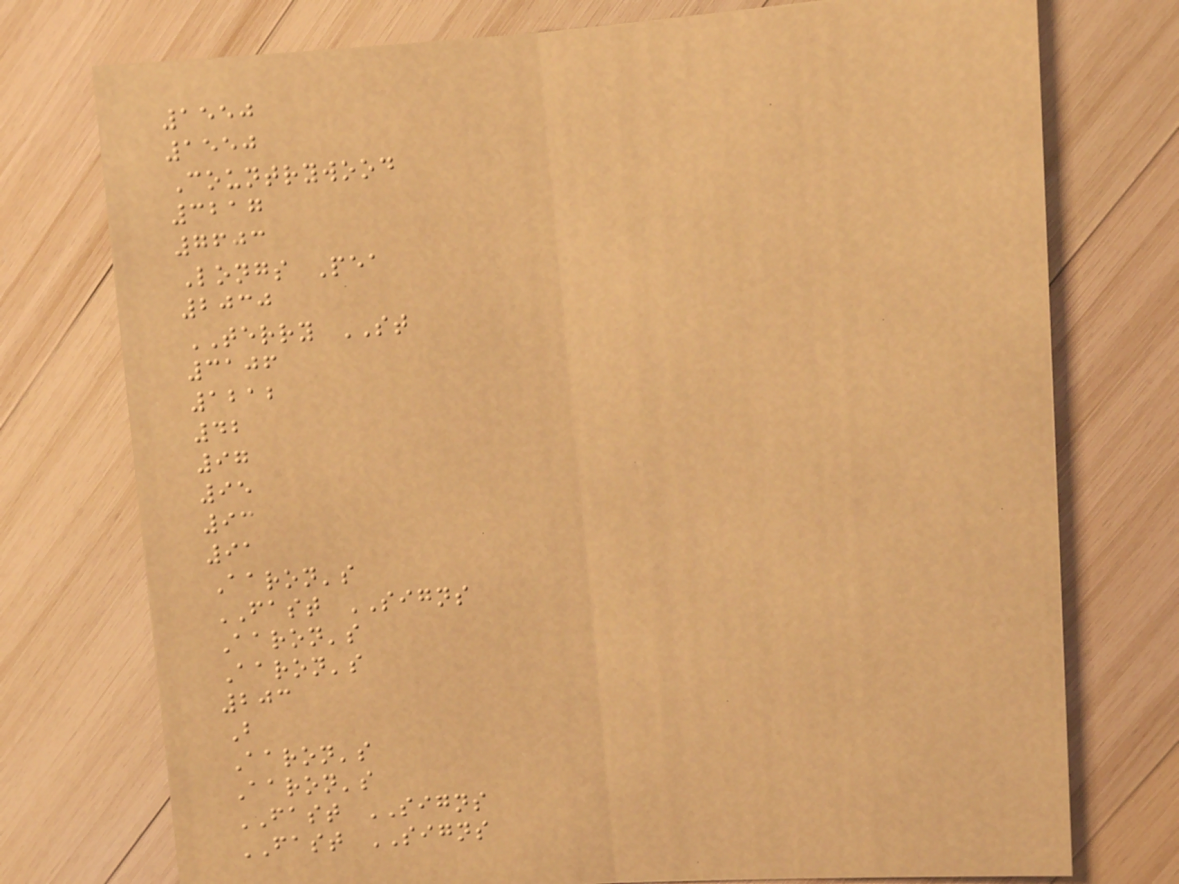1550
1550
Countrywood
3217
7603
Longs Pea
2030
TERRY ST
3106
1212
42
97
95
93
91
Aaron's
FAST SIGNS
Aaron's
Aaron's
203
B
Aaron's
Aaron's
FAST SIGNS
FAST SIGNS
